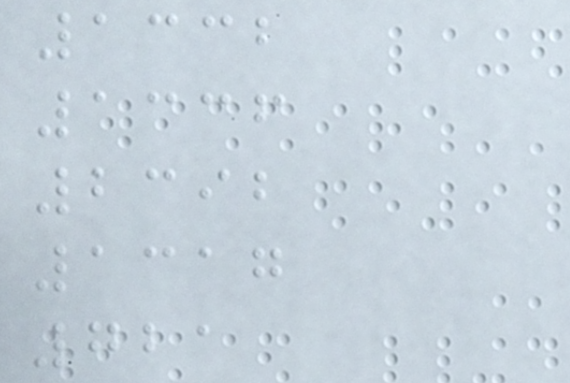1332
1336
2392
1317
721
